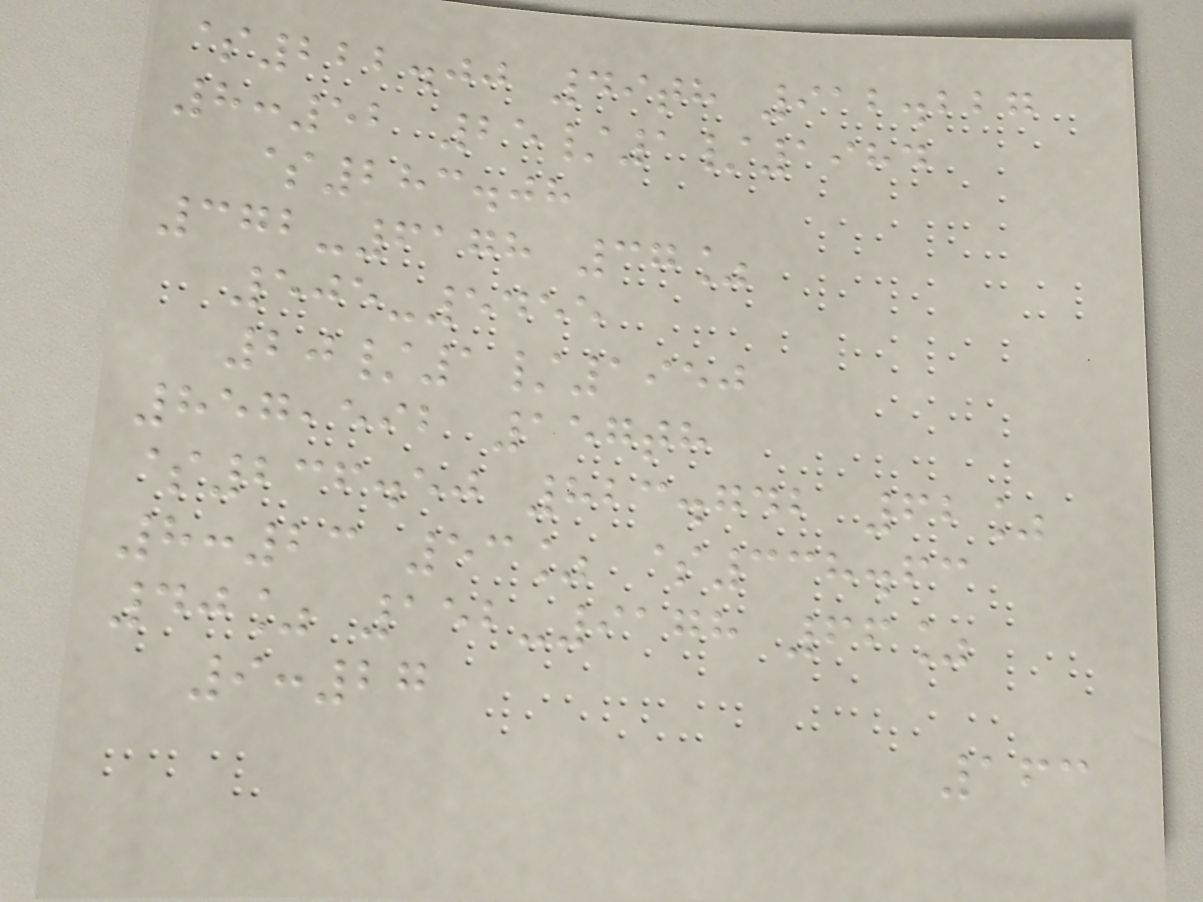$222.00 49th 912.227
8:52 25/1/1984
$283.08
372-6178 37%
505-5455
20/1/1950
857,592 157th
$236.50 823.742 62%
8:23 53% $338.63
40% 152-9178 66%
9:27
163
